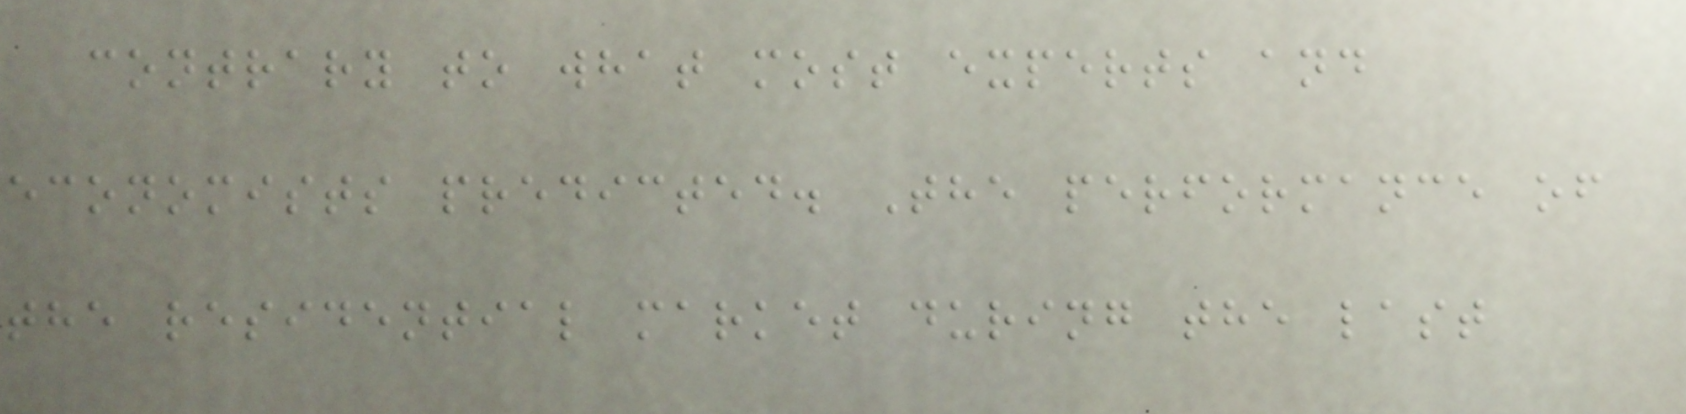contrary to what most experts and
economists predicted. The performance of
the residential market during the last
